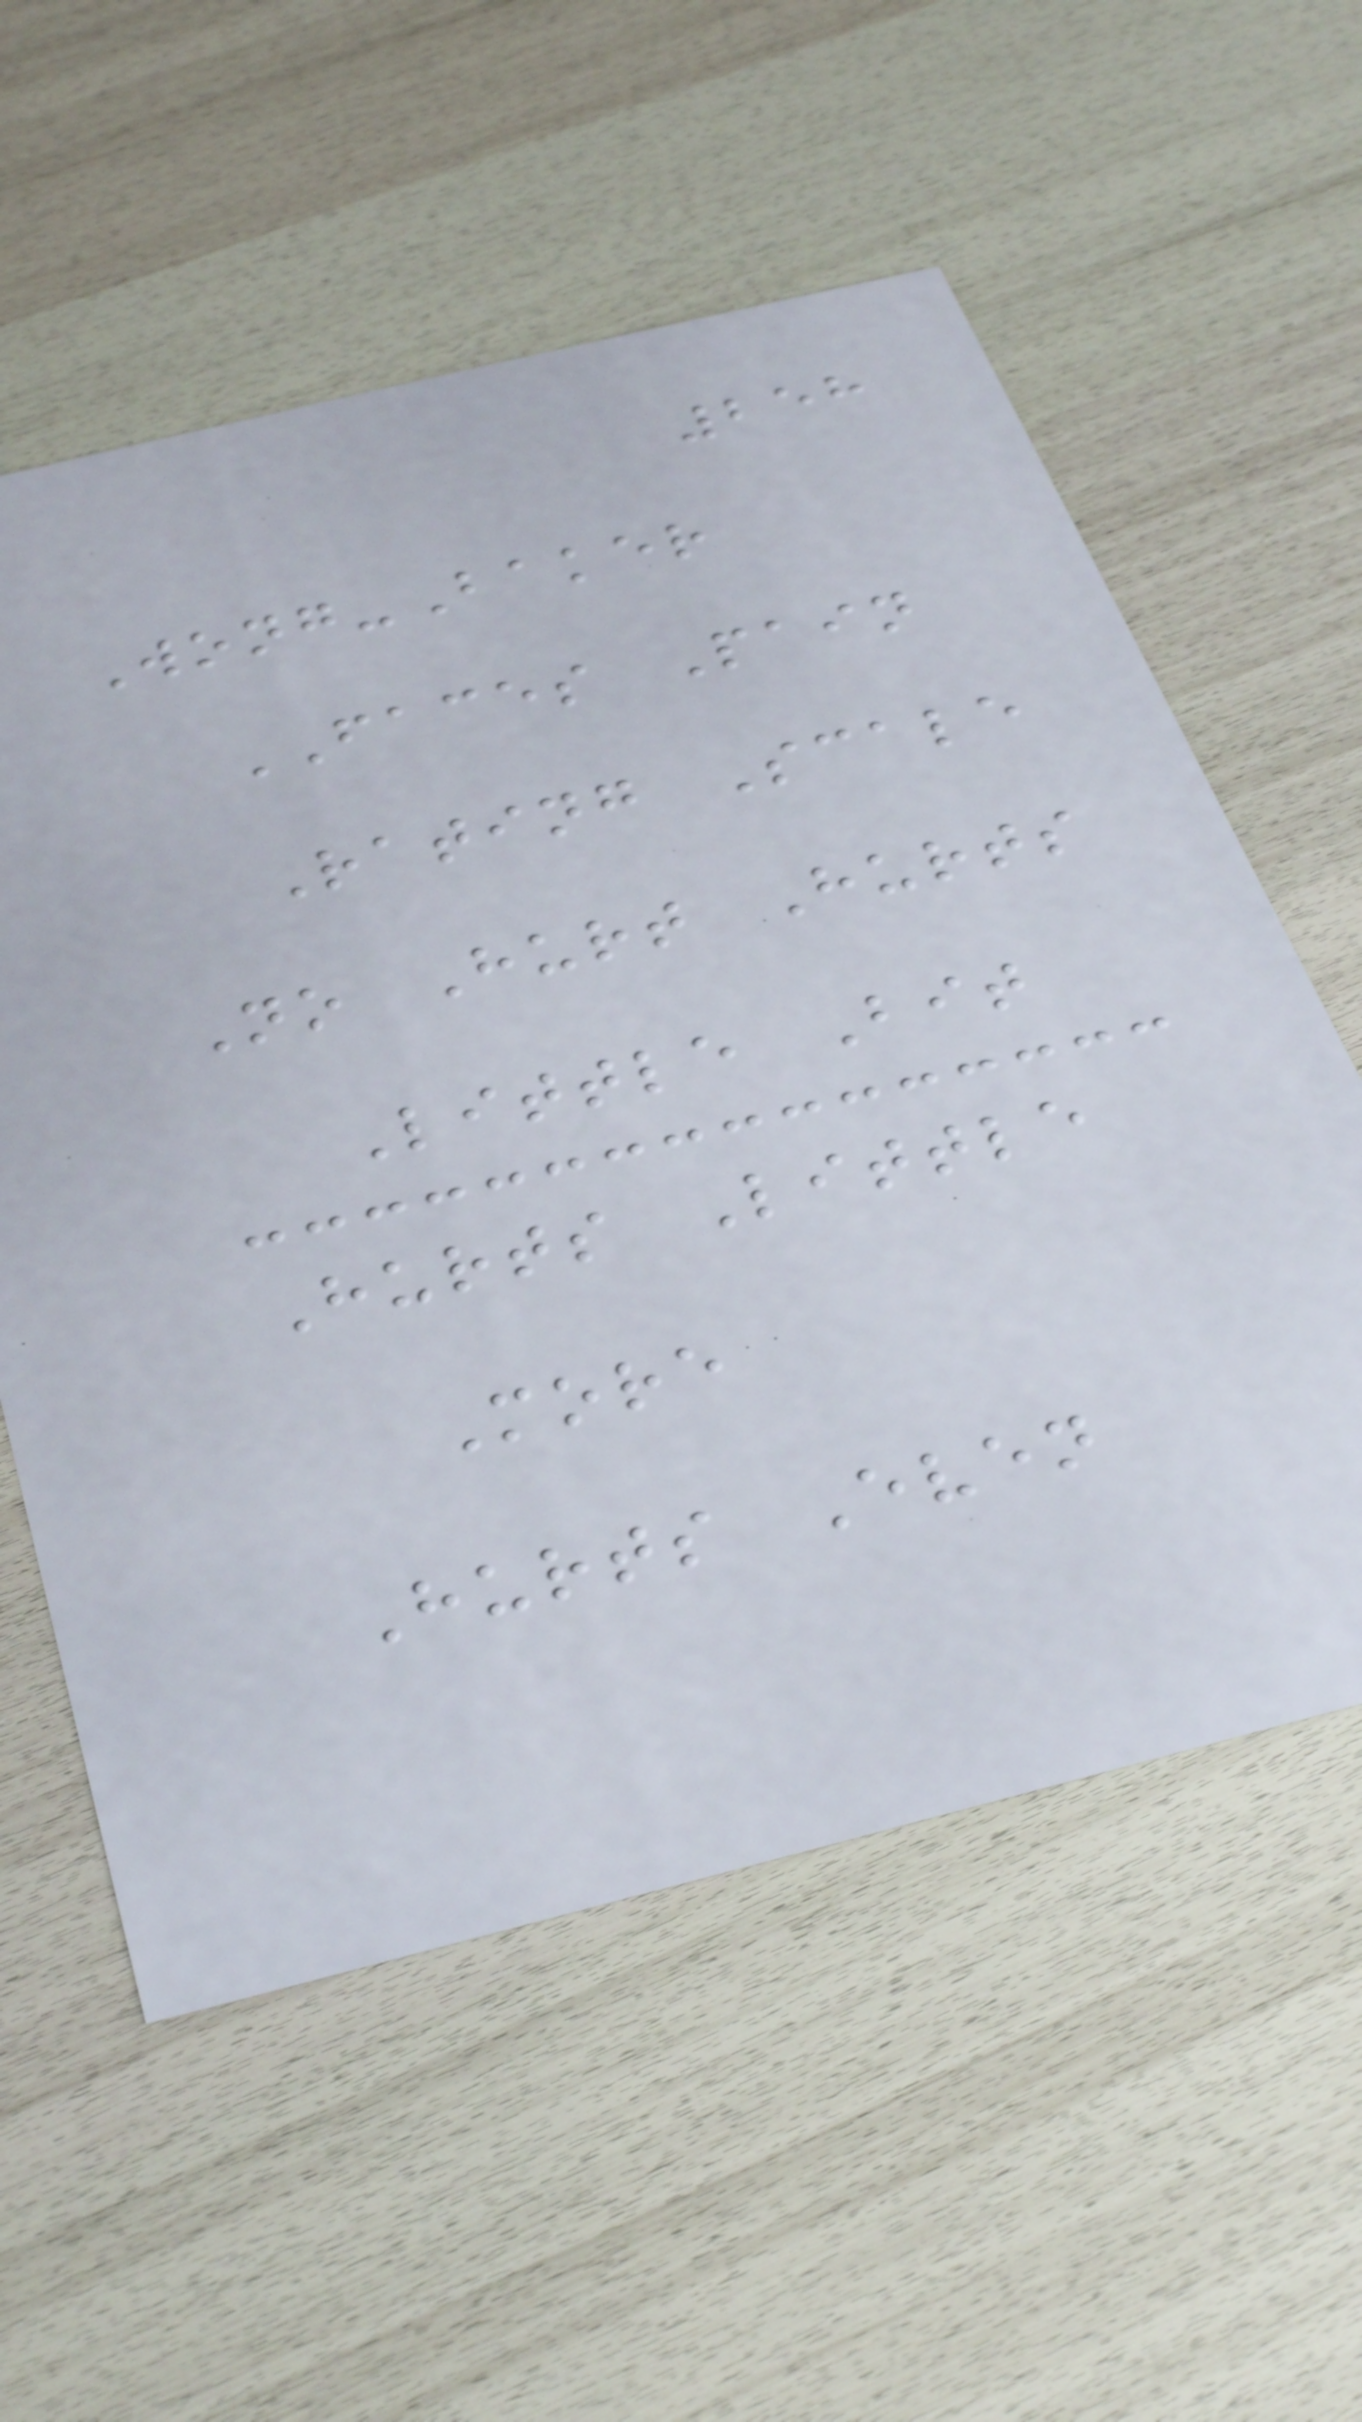258
Wong-Baker
FACES Pain
Rating Scale
No Hurt Hurts
Little Bit
Hurts Little
More
Hurts Even
